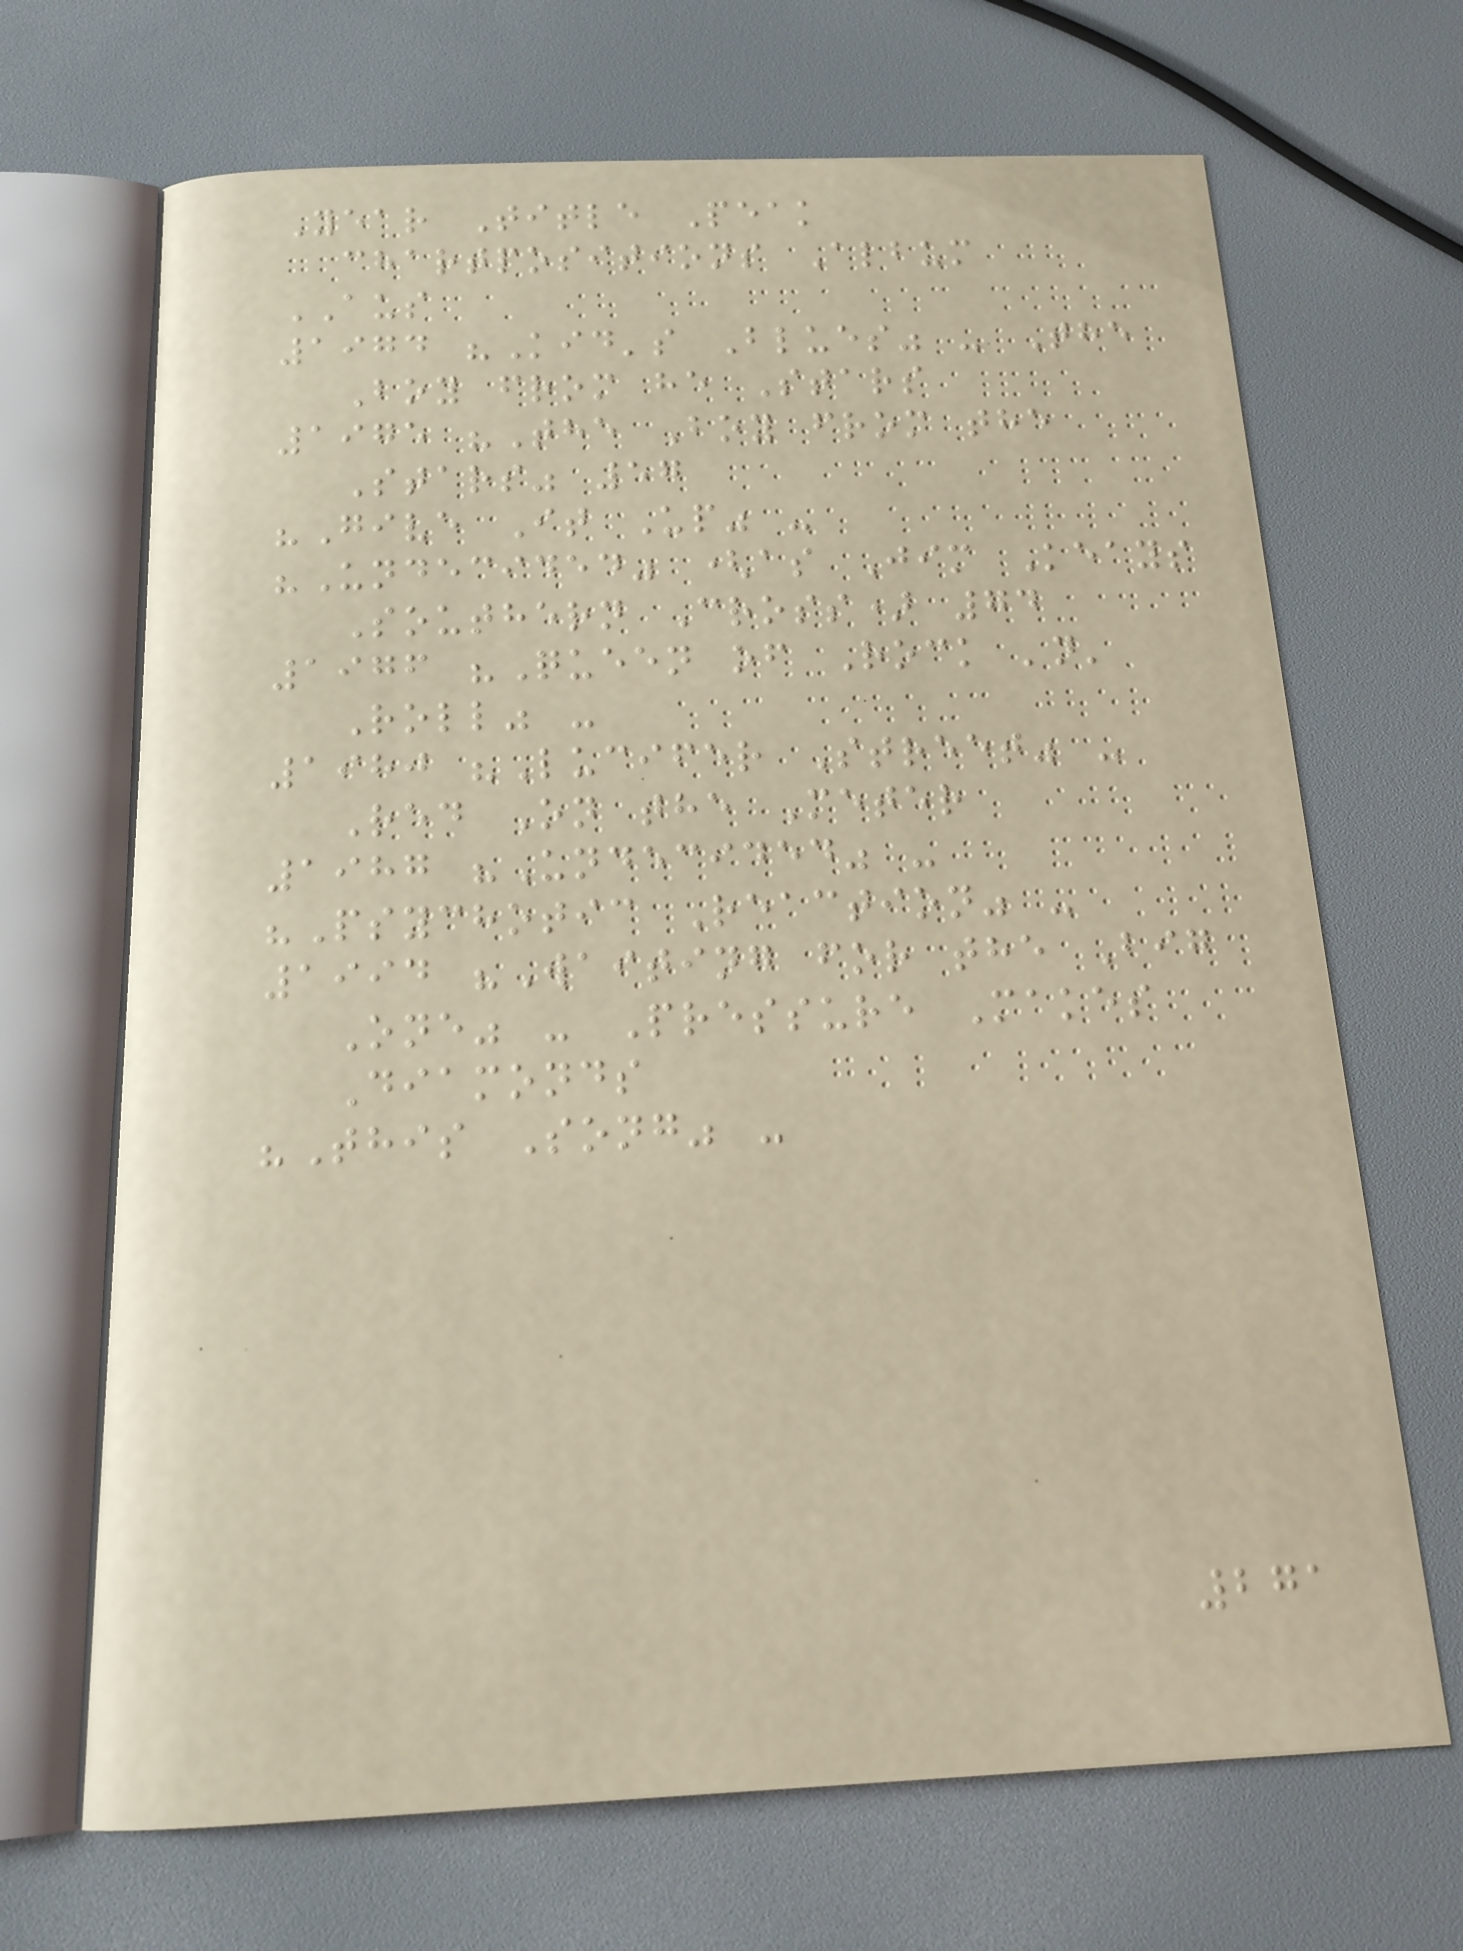Year Title Peak
chartpositions Album
AUS
1974 "Kid's Blues" - The
Boy from he Stars
1975 "The Boy from the
Stars" 57
"Give It Up" -
"Undecided" (as Jim Keays
Southern Cross) 74
1976 "Queen of Rock 'n'
Roll" -
1980 "Lucifer Street" -
Red On the Meter
1987 "Undecided" -
"Psychotic Reaction" -
1994 "Waiting for the Big
One" - Pressure Makes
Diamonds
"This Song" -
271
